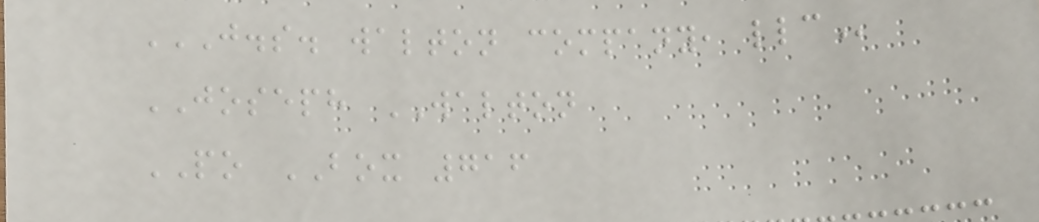J.S. WALTON COMPANY, LLC
JOSEPH WALTON
PO BOX 716
